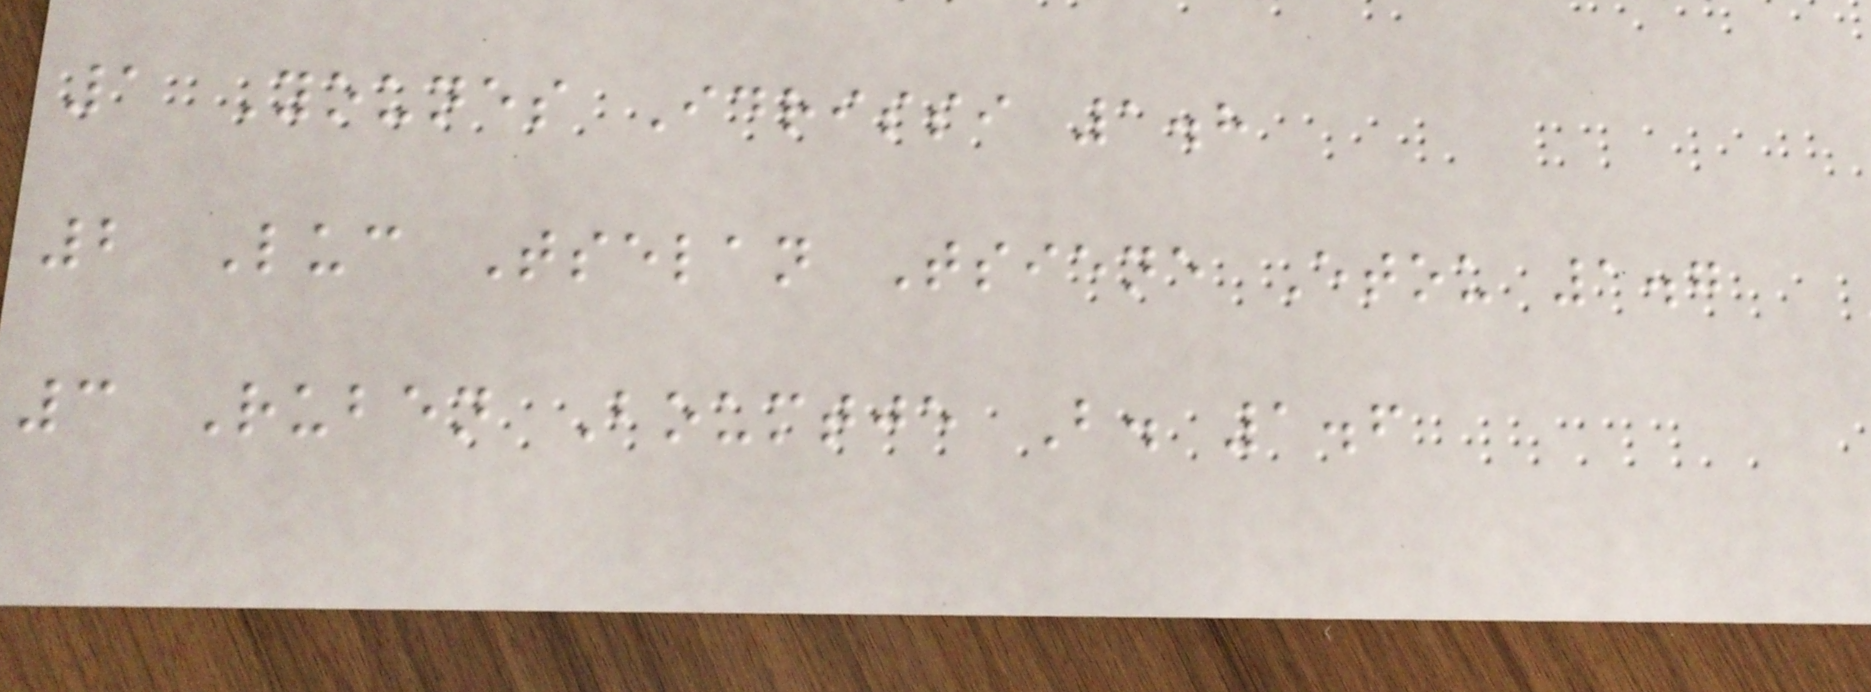1 Younes Idrissi 1.8
2 Luc Tselan Tsiene Etou 1.7
3 Ruben Boumtje B. 1.6
